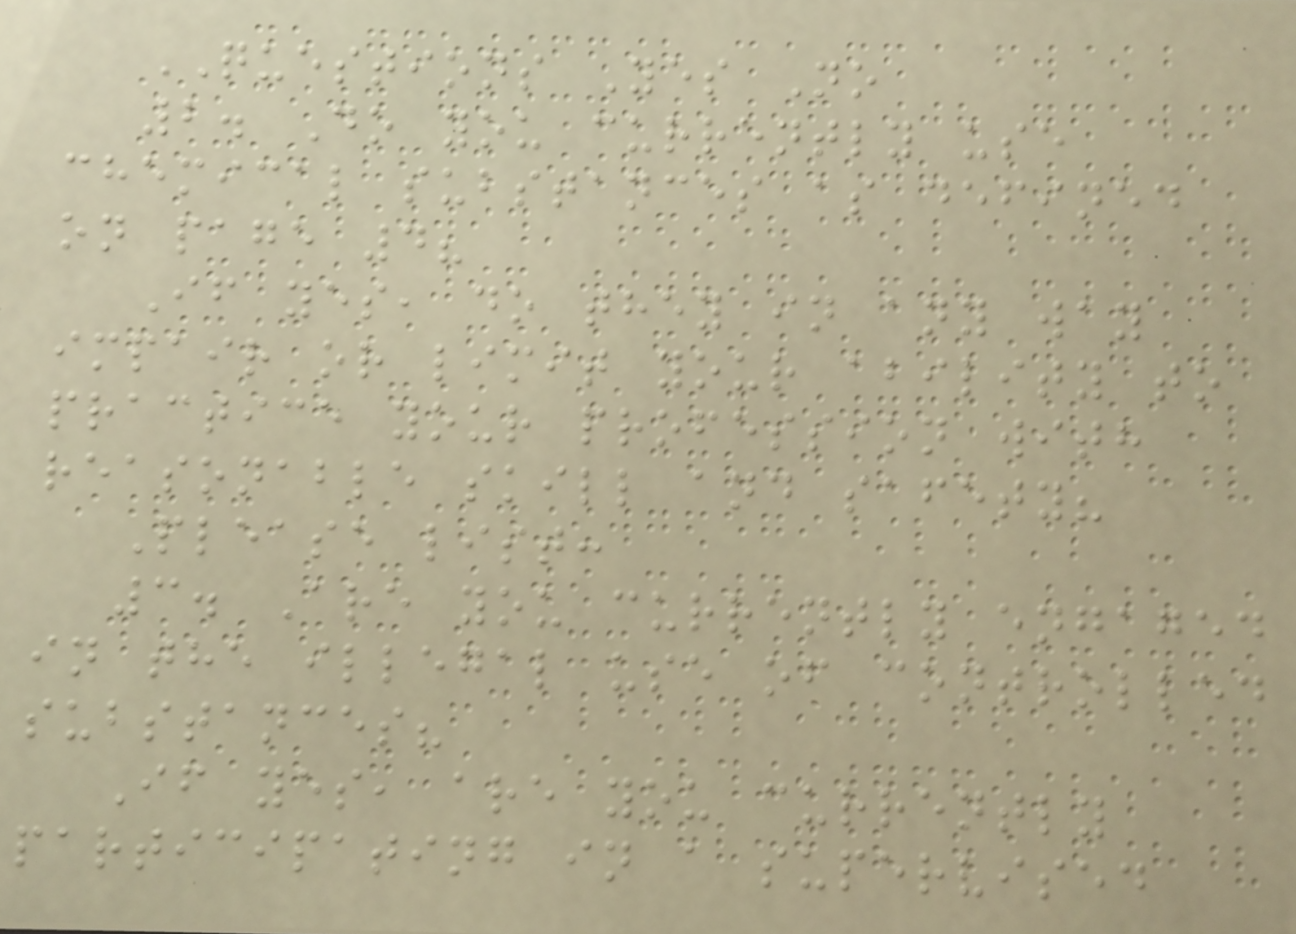QUESTIONS Yes No
2. Do you currently use
chemical substances as defined
on page 4?
If yes, do they in any way
impair or limit your ability to
practice your profession with
reasonable skill and safety?
Please list:
3. Are you currently engaged
in the illegal use of controlled
substances?
If yes, are you currently
participating in a supervised
